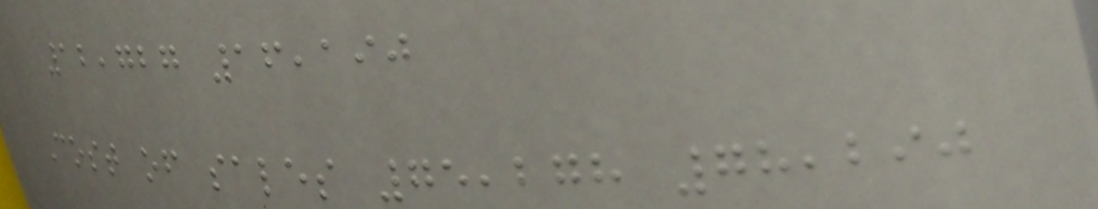12,727 16,190
Cost of sales 75,278 78,290
